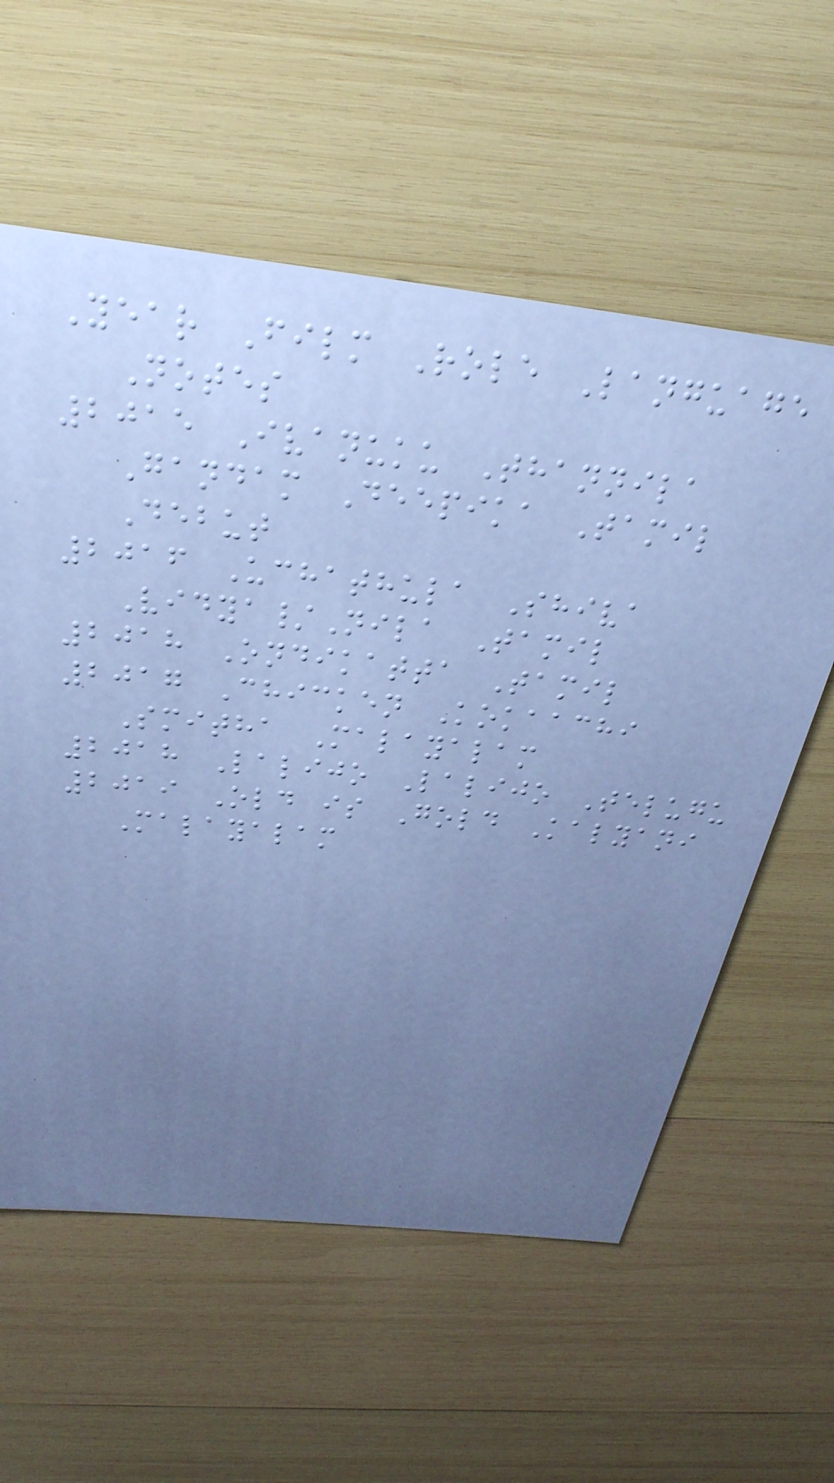Year Film Role Language
Notes
2015 Ivanuku Thannila
Gandam Deepika Tamil
Debut
2016 Uchathula Shiva
Vidya/Nila Tamil
2018 Ondikatta Tamil
2017 Chicken Kokaachi
Smitha Malayalam
2018 Lalijo Lalijo Telugu
2019 Old is Gold Kalyani
Malayalam
